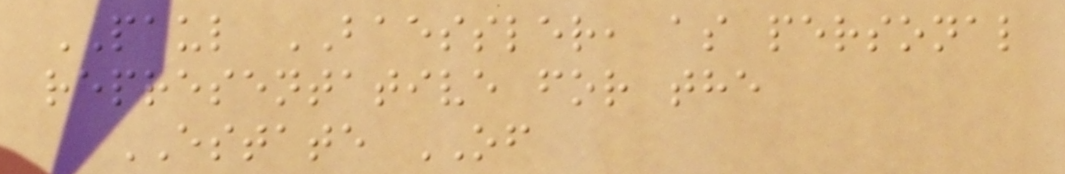PAUL BAESSLER, as personal
representative for the
ESTATE OF
